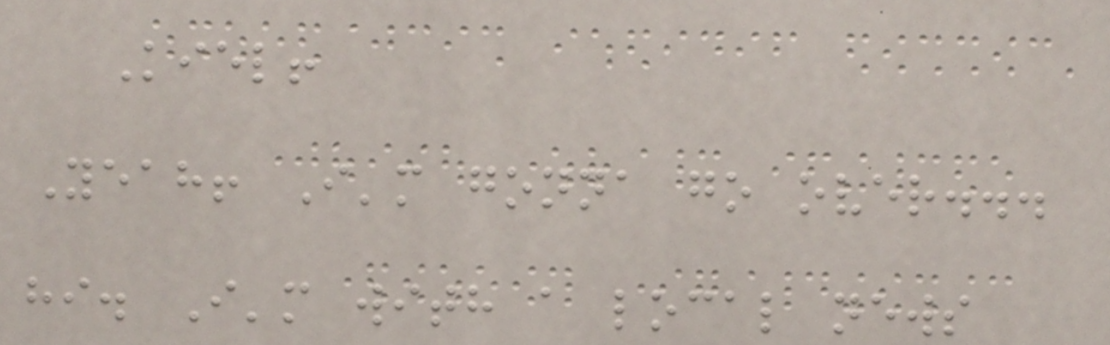Kiel!
Yeah! I'm gonna go over...
hi. I'm with a local news
